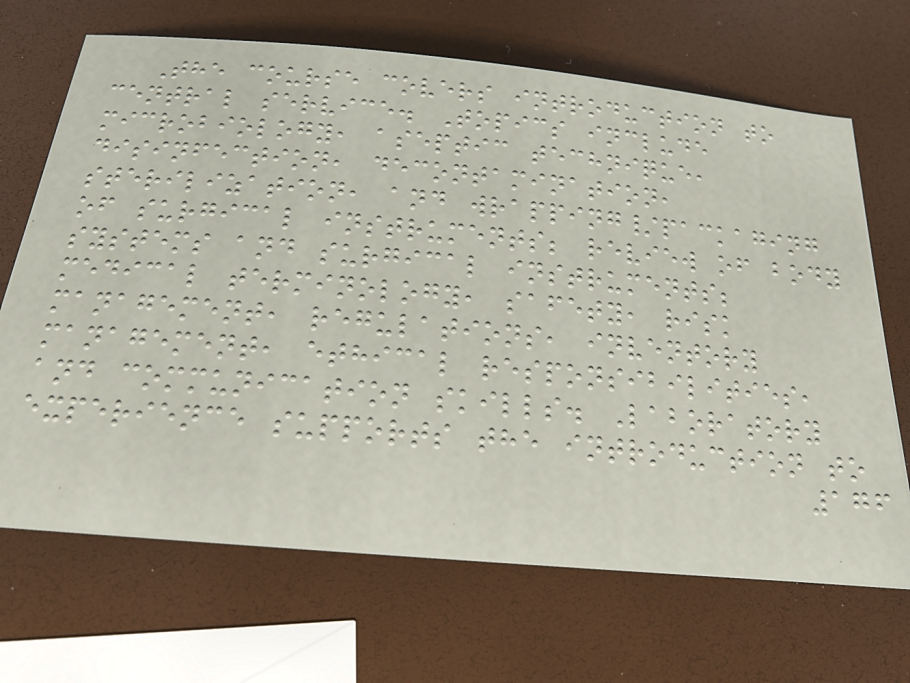The course covers introduction to
central service. Topics include
microbiology, aseptic technique,
disinfection, decontamination,
sterilization, and wrapping/packaging
of surgical instruments; review of body
systems and surgical instruments;
medical terminology, safety, risk
management, regulations, inventory
management, ethical responsibilities,
and communication skills. Laboratory
experience supports the introduction to
176
